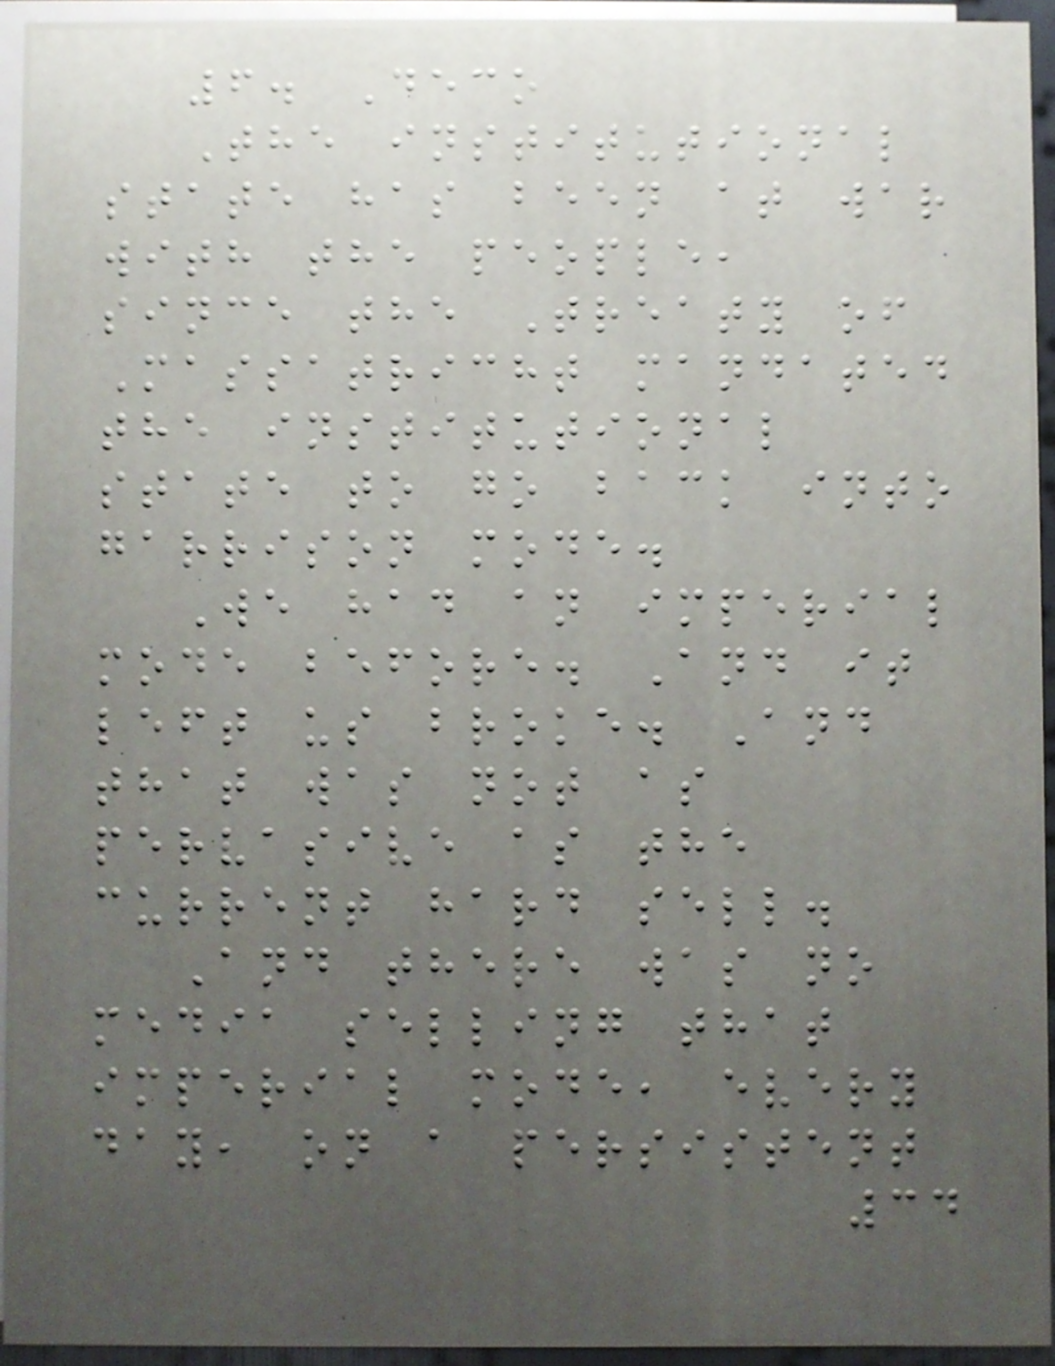6. Deco
The institutional
state has been at war
with the people,
since the Treaty of
Massatricht mandated
the institutional
state to go back into
garrison mode.
We had an imperial
mode before. And it
left us broke. And
that was not as
pervasive as the
current hard sell.
And there was no
media selling that
imperial mode, every
day, on a persistent
34
